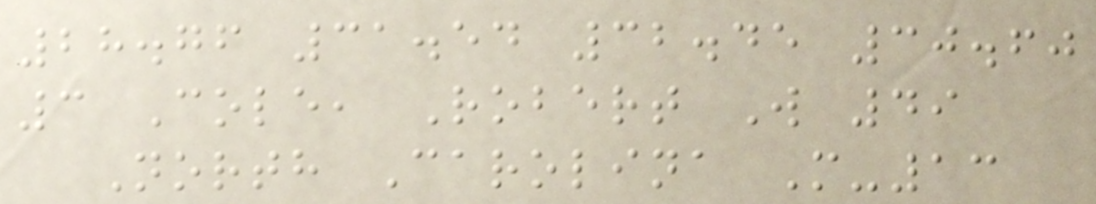28.76 31.54 32.45 30.60
3 Cole, Robert W 49
North Carolina M-13
